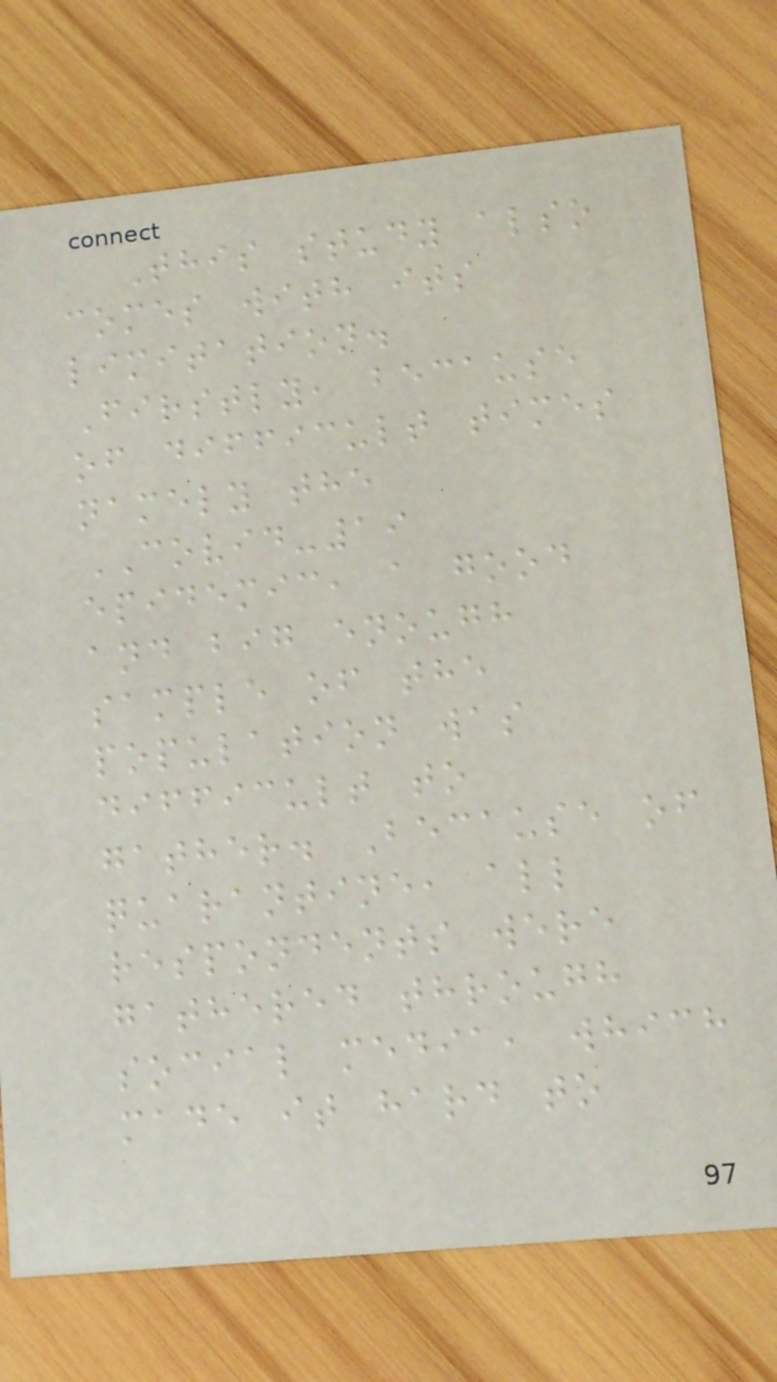This study also
comes with its
limitation.
Firstly, because
of difficult times
namely the
COVID-19
epidemic, a good
and big enough
sample of the
population was
difficult to
gather. Because of
quarantine, all
respondents were
gathered through
social media, which
made it hard to
